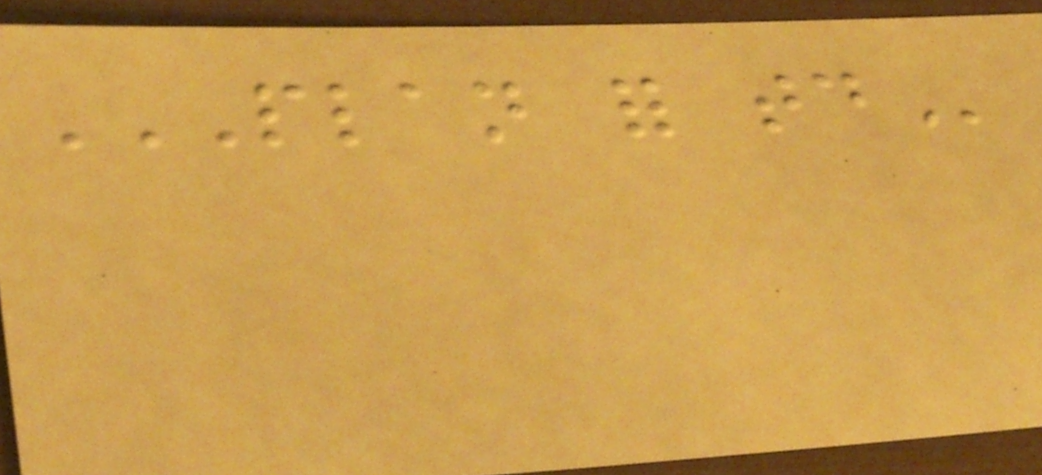PLAN FOR TODAY
